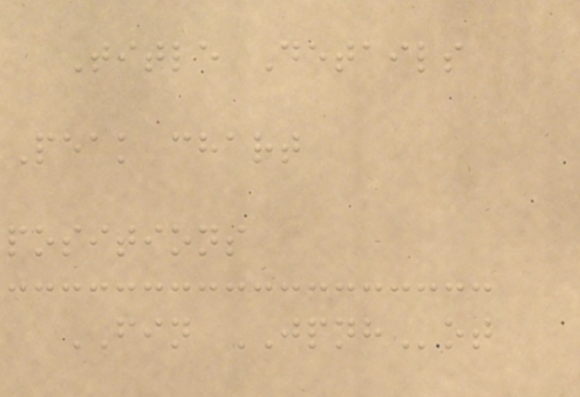Title Details
Peak chart
positions
FIN JPNHot
